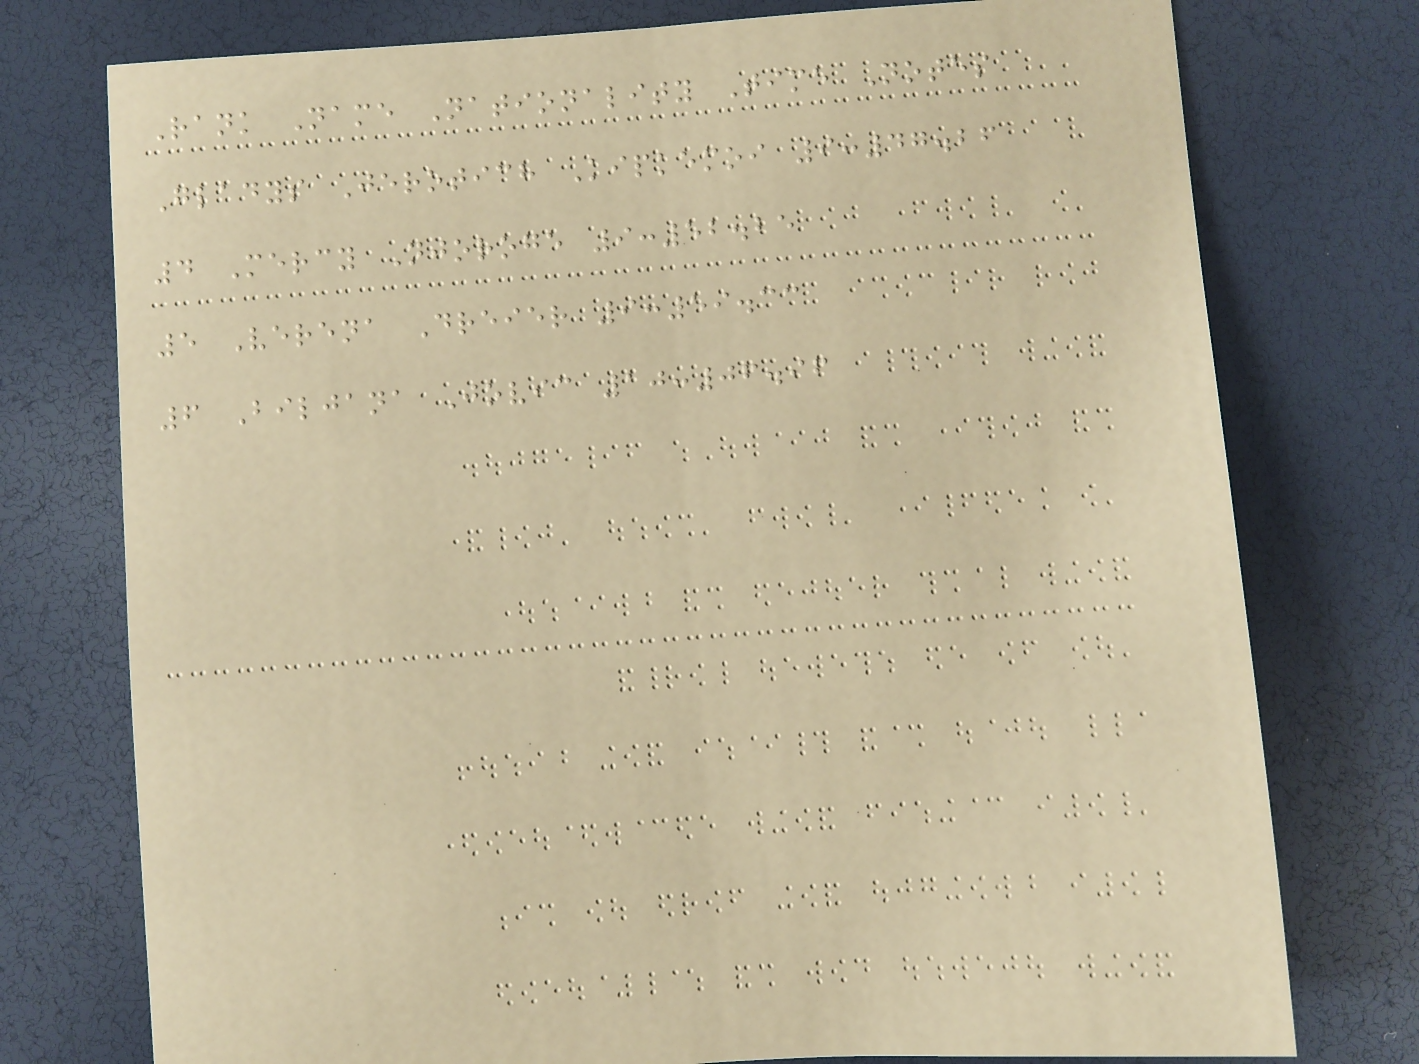Rank Name Nationality Time Notes
Gladys Jerotich Kipkemoi 9:47.26
4 Mercy Njoroge 9:52.25
5 Verena Dreier 9:59.33
6 Biljana Jovic 10:06.96
